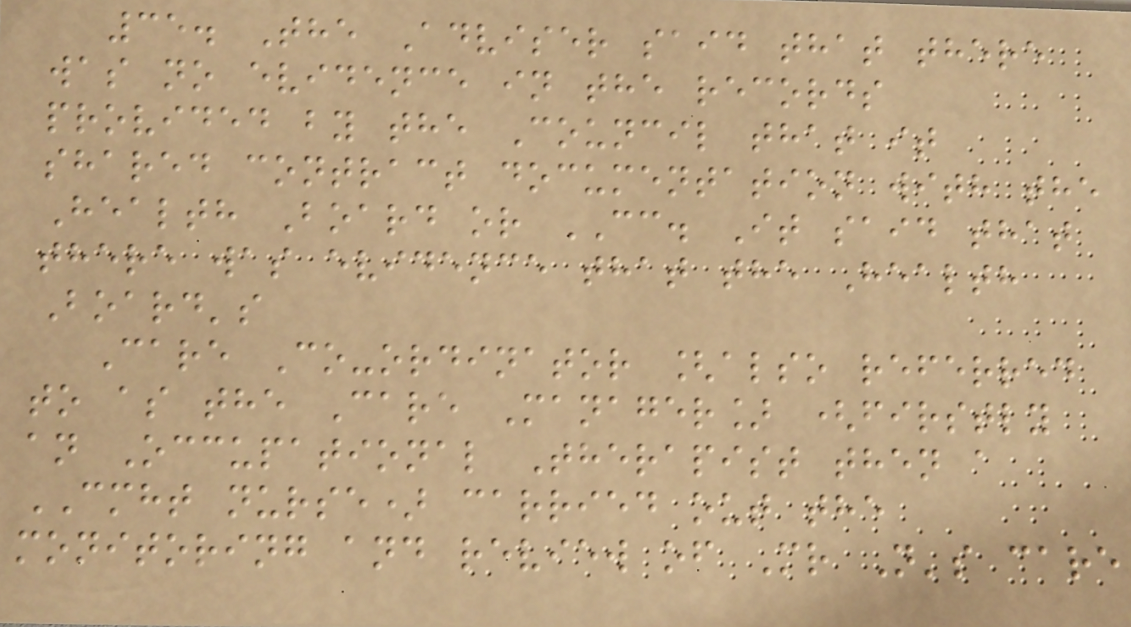35. The Adviser said that there
was no evidence in the records
provided by the Council that it
shared contract documentation with the
Health Board or CC. It said that
there was evidence that the Health
Board's
Care Co-ordinator [also referred
to as the Care Manager] (firstly
an Occupational Therapist then a
CMHT nurse) carried out the
monitoring and review of Mr N's care
